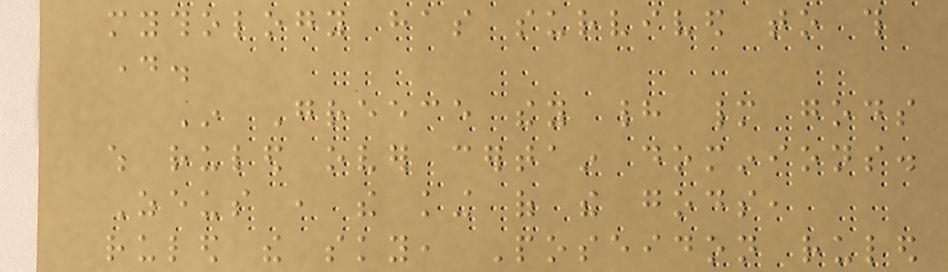mythology has survived to this
day.
In Greece they had many gods
which ruled over certain dominions.
Zeus , the king of the gods,
ruled the sky, Poseidon ruled
